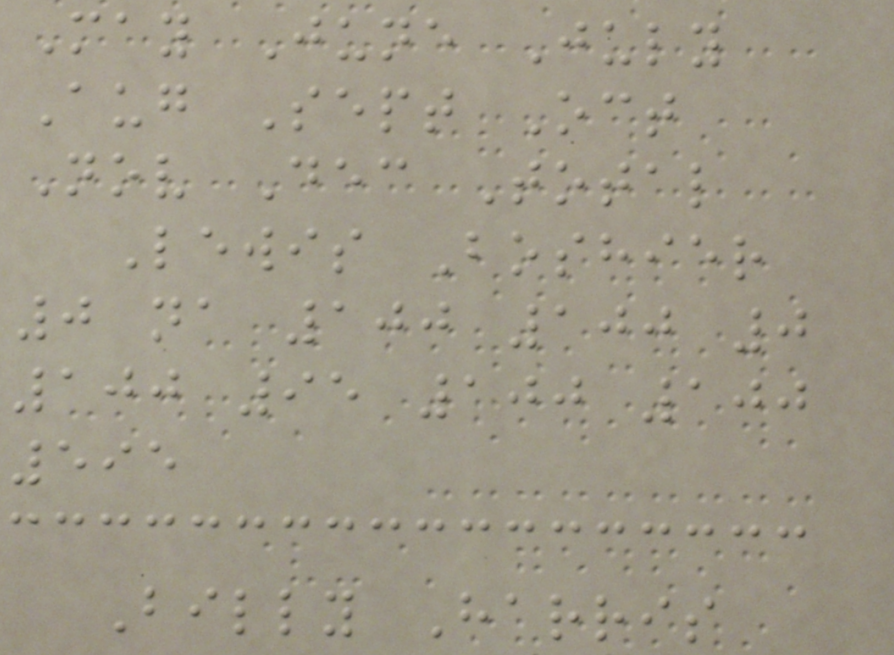May June July
Aug Sept Oct
Nov Dec Total
Lewis Boshier
0 na 100 100 0
100 95 100 100
595
Billy Harris
